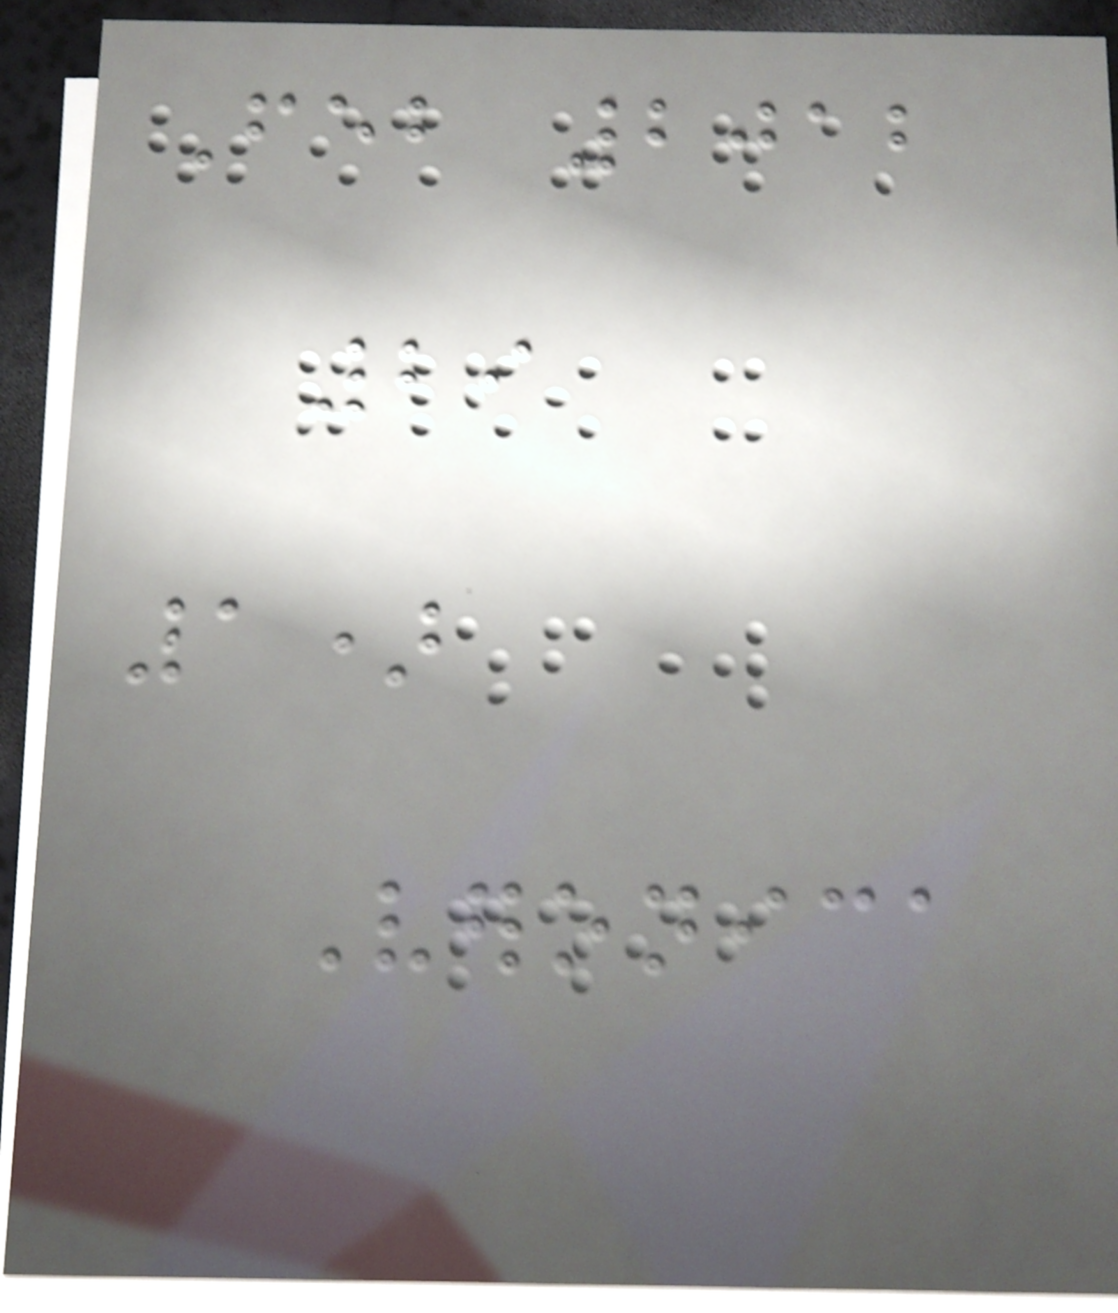Feb 2012
29
1)
Veronica
